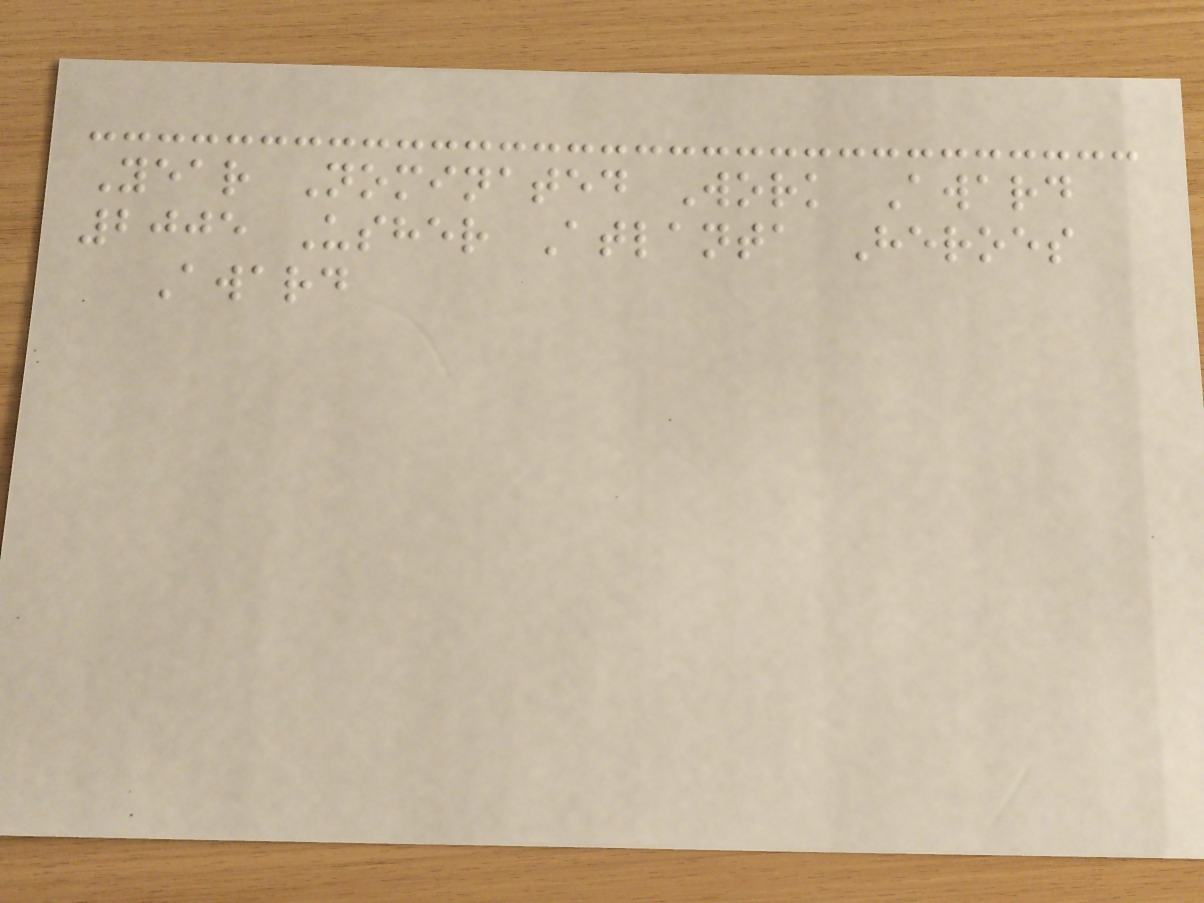Year Nominated Work Award
2005 Usher Atlanta Heroes
Award
